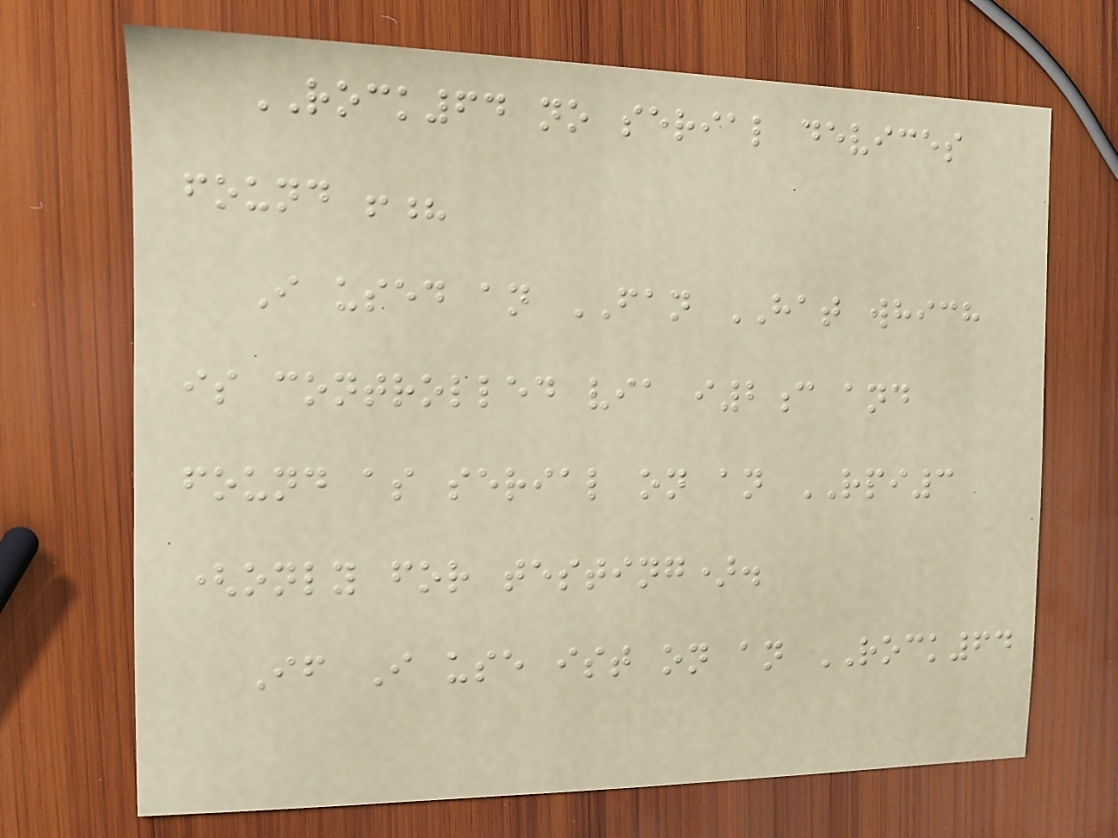ROCK64 no serial devices
found !?
I used an FAN HAT which
is controlled via i2c and
found as serial on an RPI3
(only for testing).
If I use ist on an ROCK64
